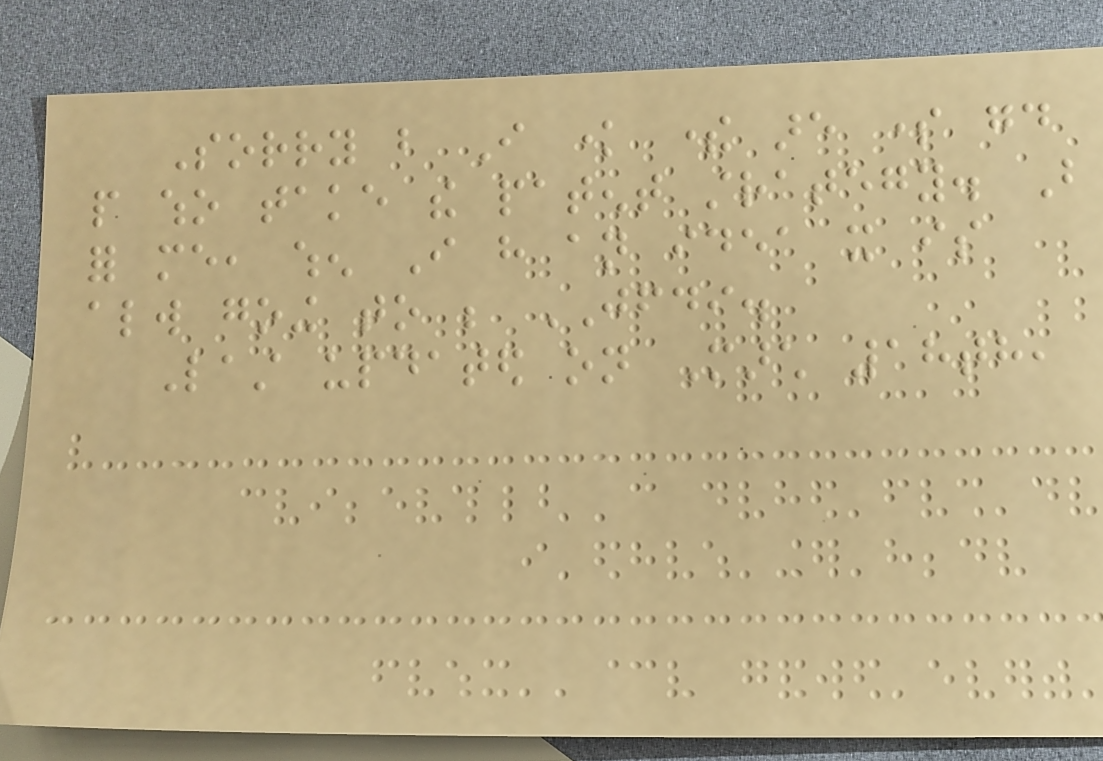Sorry but I know there are some good
people who take the patent strategy. But
for me, when I have an idea it is
always going to be JFDI.
Last updated on March 18th,
